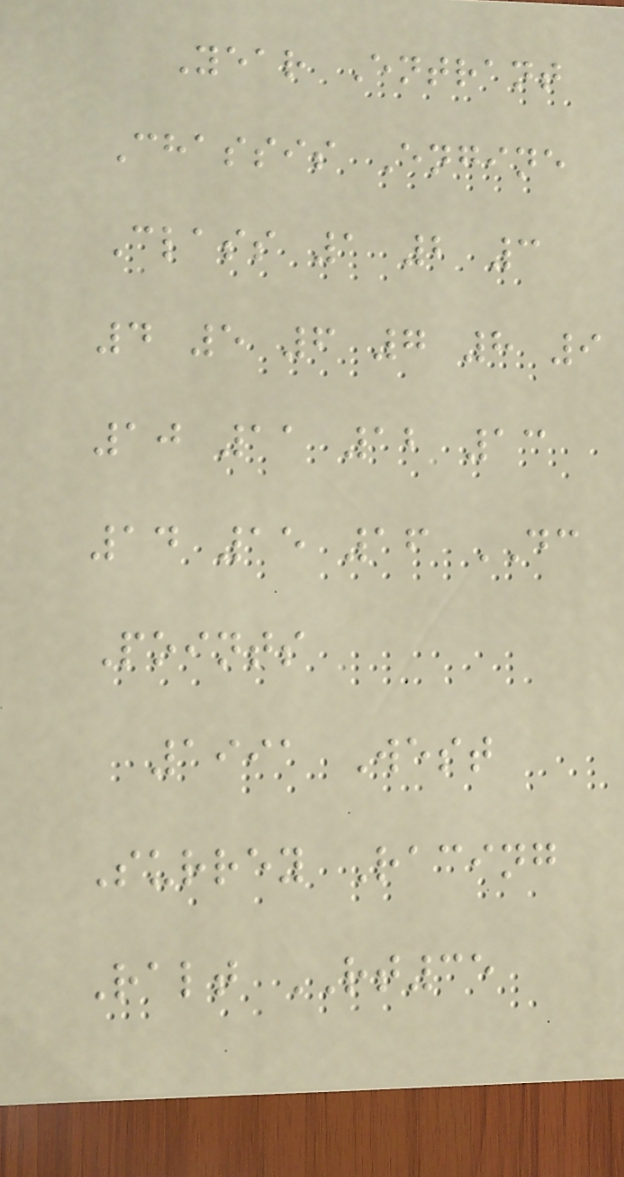Year Entrant
Chassis Engine
Class 1 2 3
4 5 6 7 8 9
10 11 12 13
14 15 16 DC
Points
1991 West
Surrey Racing
Ralt RT35
